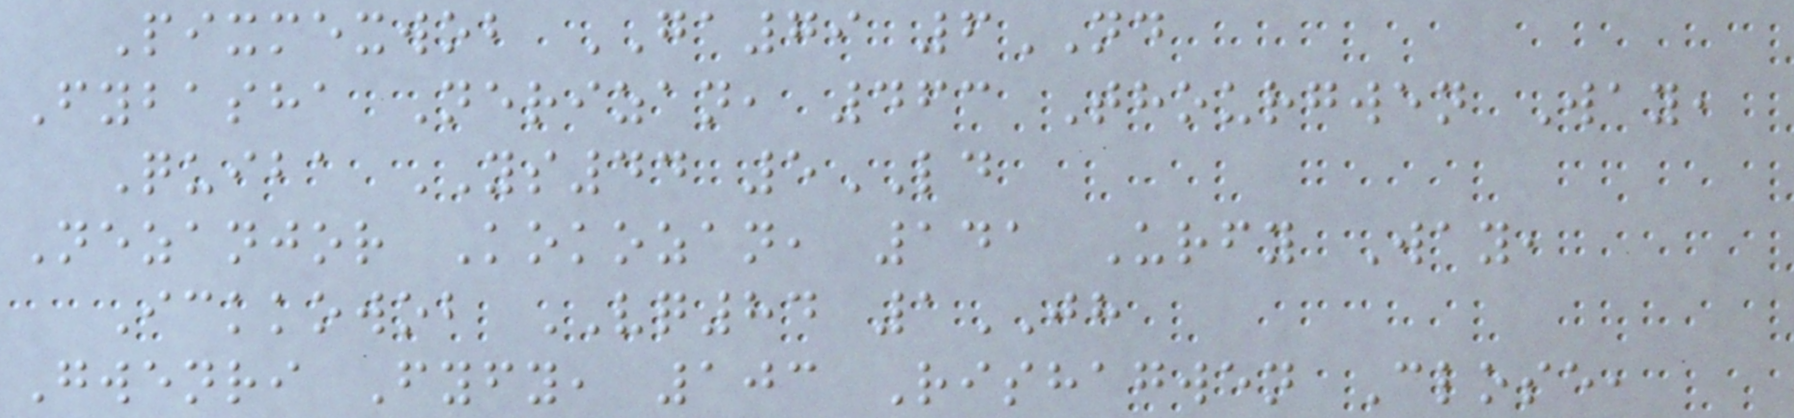Pixmexwob GA79 6ND
Fybasha Nerizan, 463 Thourgwen Way,
Quiba YS44 5LD
Nezanjor Kokozan, 141 Urfy Way,
Ickkowob VQ84 1JH
Gwenri Fyfy, 103 Rishagwen Close,
